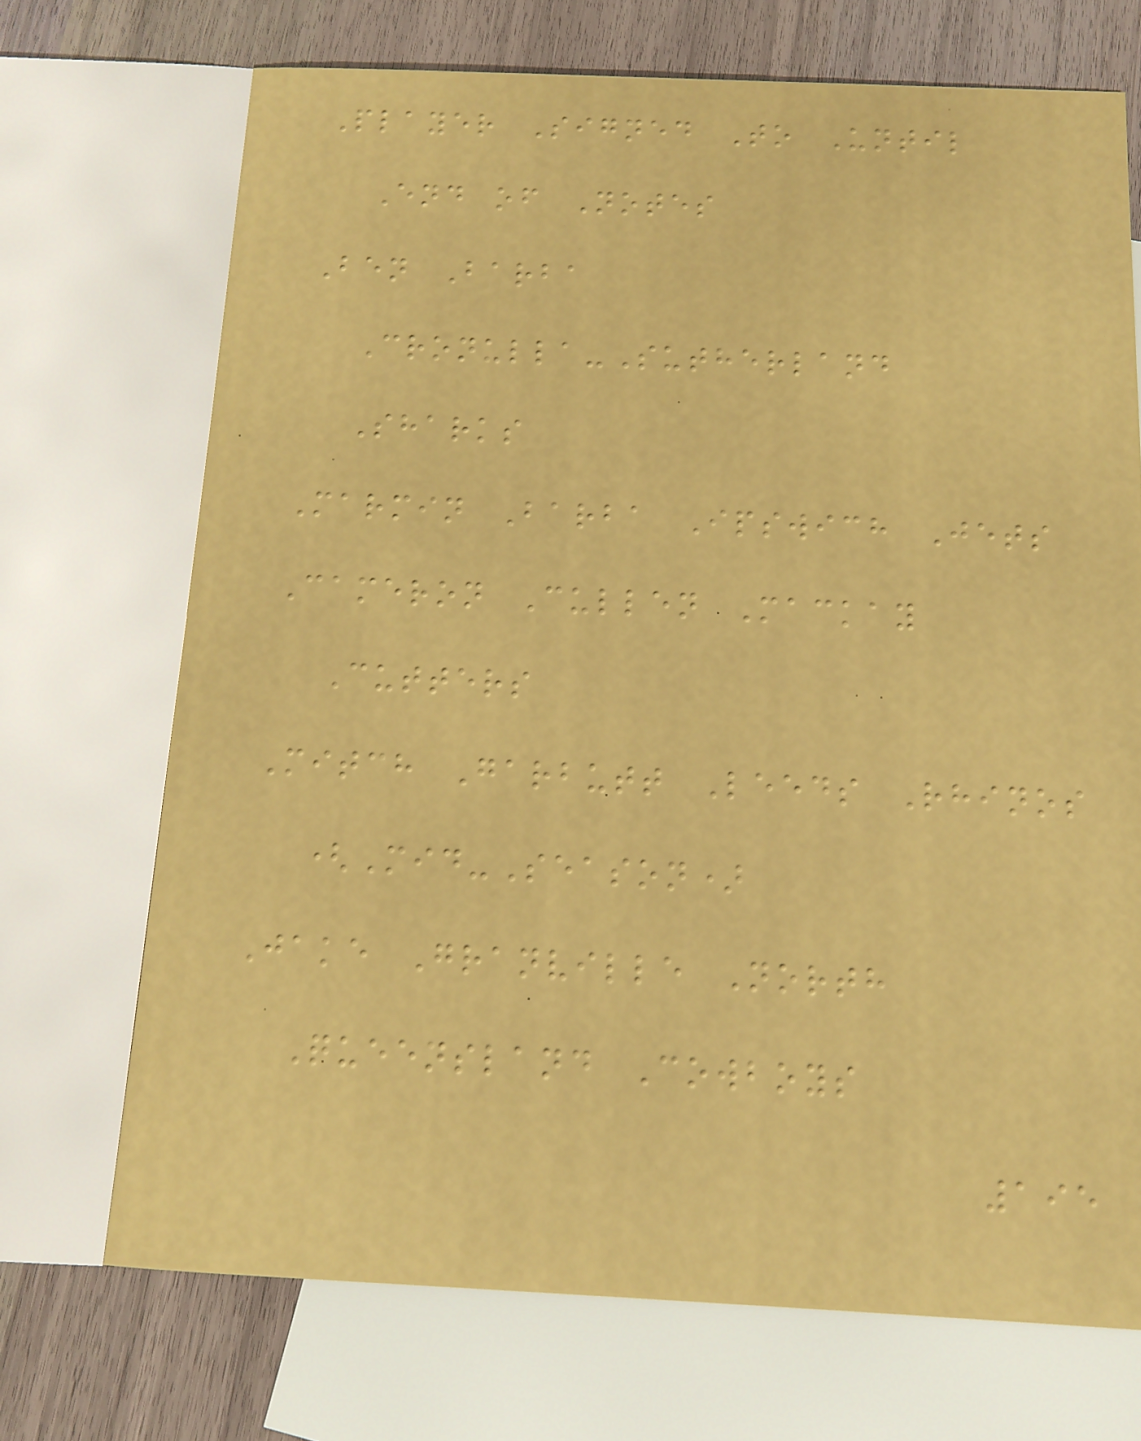Player Signed To Until
End of Notes
Ben Barba
Cronulla-Sutherland
Sharks
Marmin Barba Ipswich Jets
Cameron Cullen Mackay
Cutters
Mitch Garbutt Leeds Rhinos
(Mid-Season)
Jake Granville North
Queensland Cowboys
195
